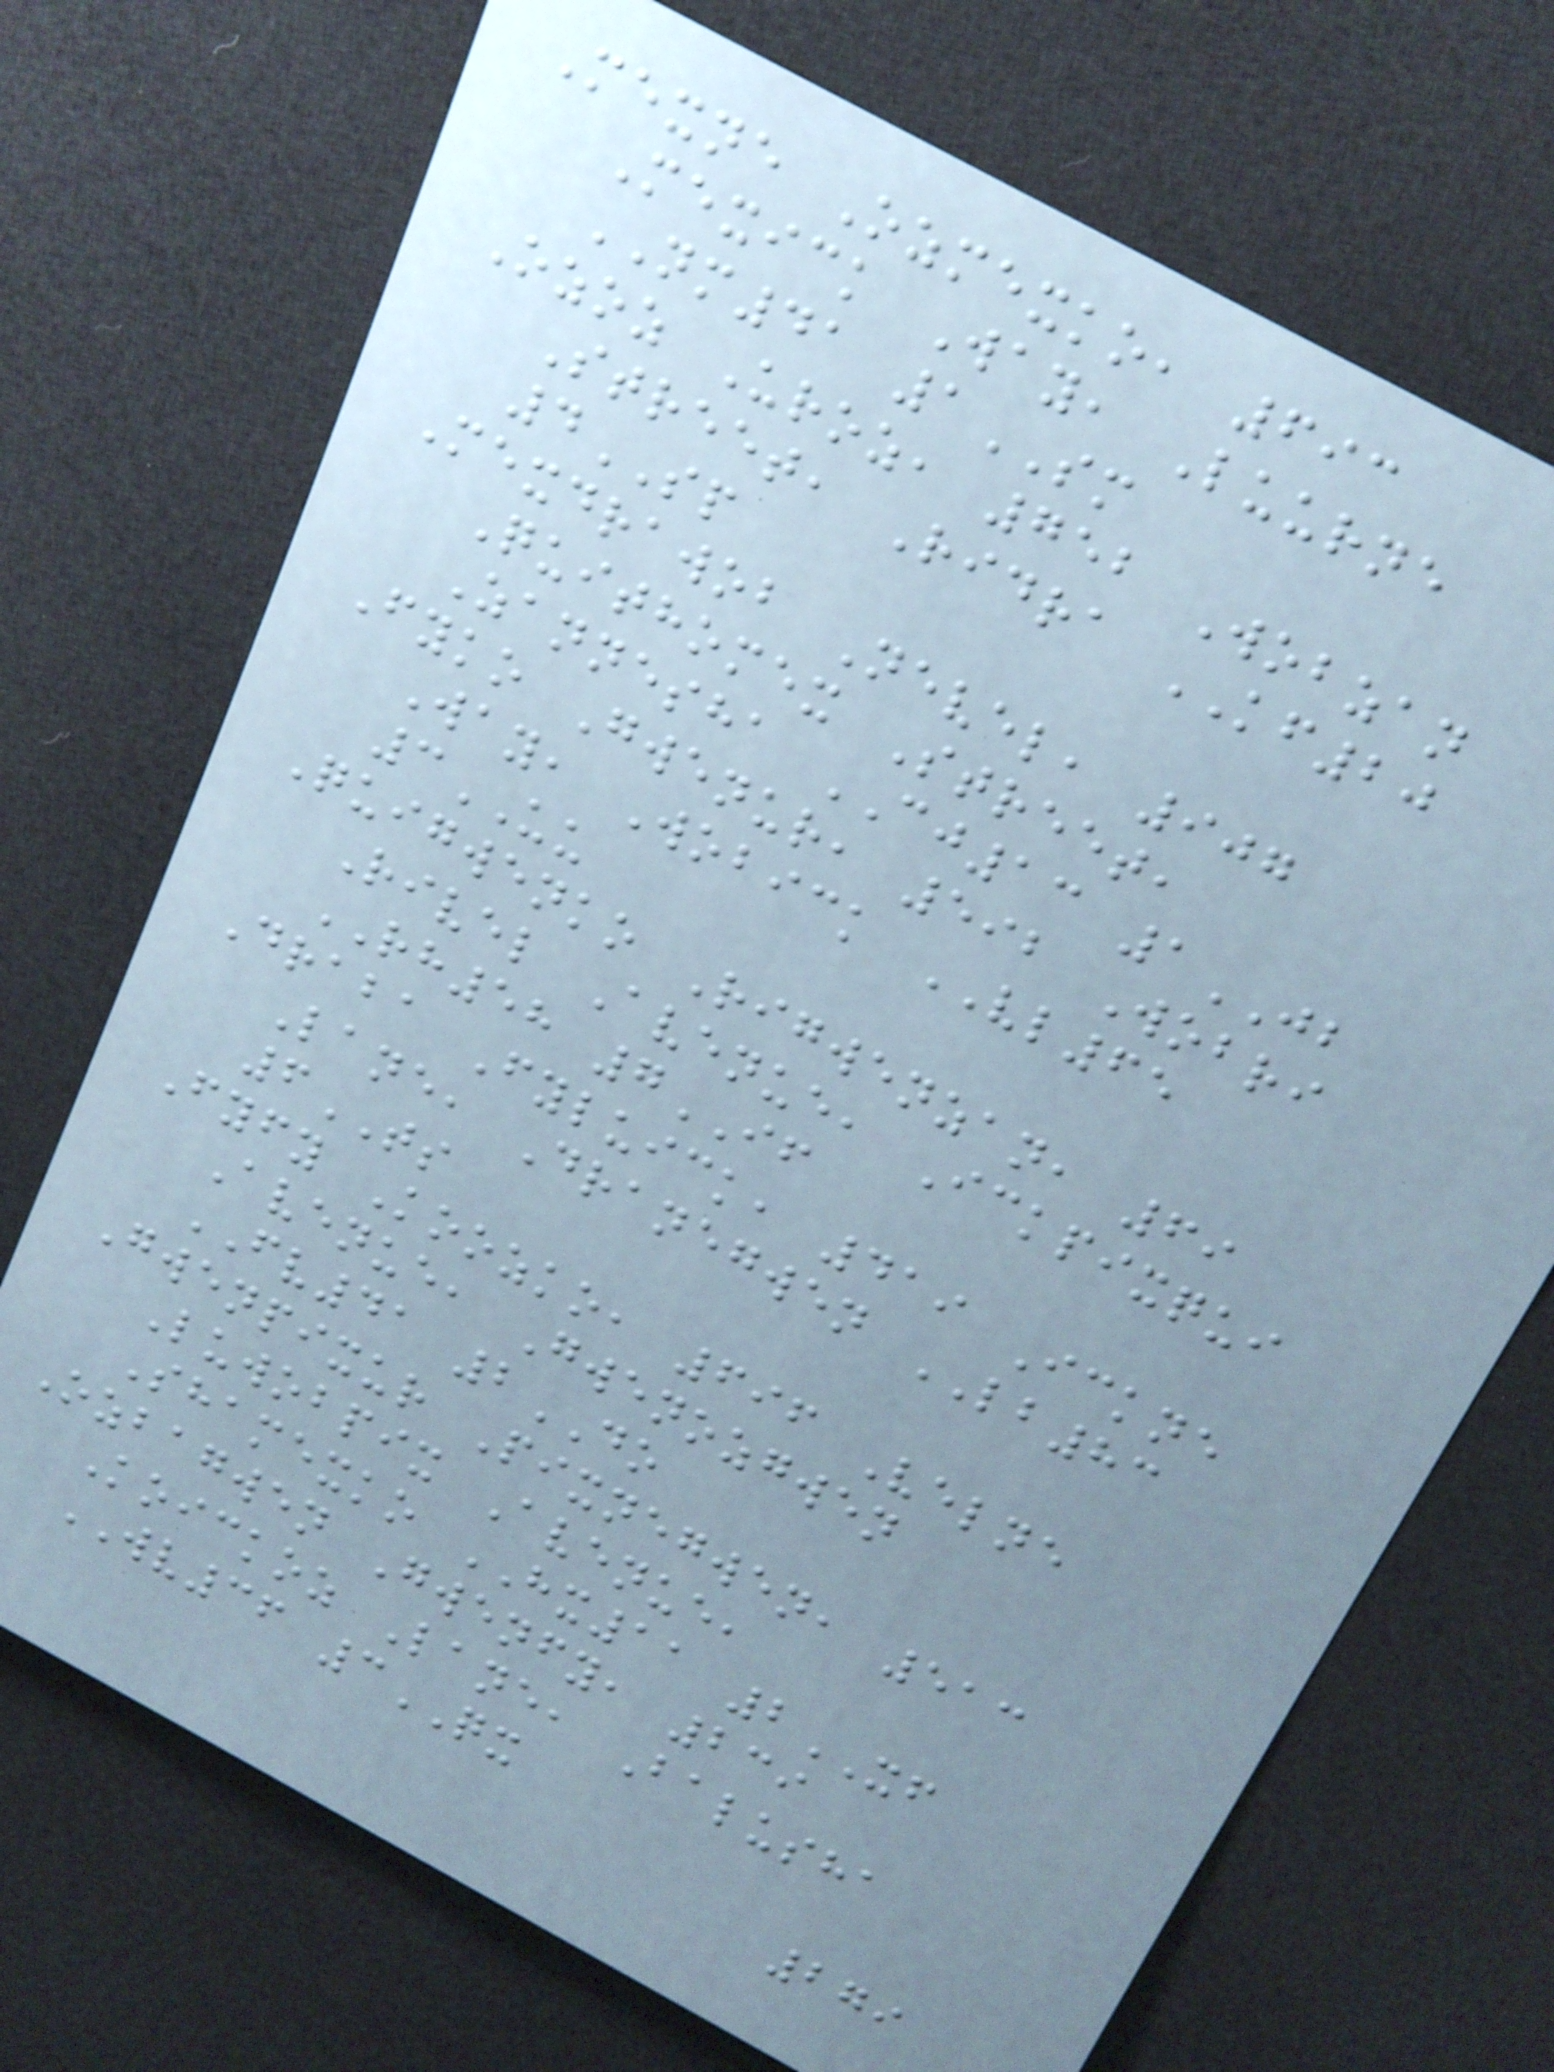Mexne Ozmexko, 693
Mexick Way, Luurne
NM41 1SM
Ozoz Uroz, 752 Wobzan
Street, Ridra KF20
4SP
Mexdrawob Nevel, 907
Quithomex Street,
Zannesha CJ13 1JB
Fyko Gwenur, 592 Wobri
Way, Wobick VL65
3UU
Quigwenko Rigwenzan, 69
Rivel Avenue, Ickpixqui
RH58 7IF
Draba Fyluick, 419 Ickne
Lane, Dranegwen LB83
6TS
Fyfy Koozko, 696 Velne
Avenue, Gwenozgwen
FV41 2DO
Gwenpixur Pixnegwen, 513
Luwobpix Avenue,
Shamexko HX11 2XF
Ozbagwen Gwenfy, 239
Koickoz Lane, Balusha
WV36 3QX
279
